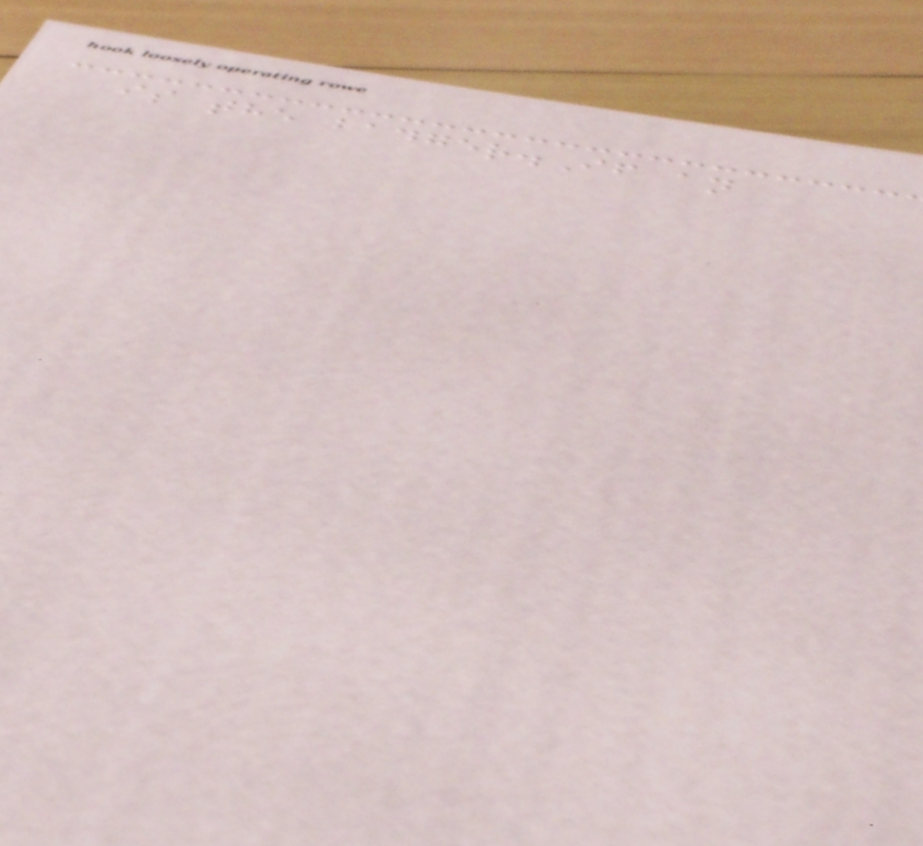is the badger.If an
